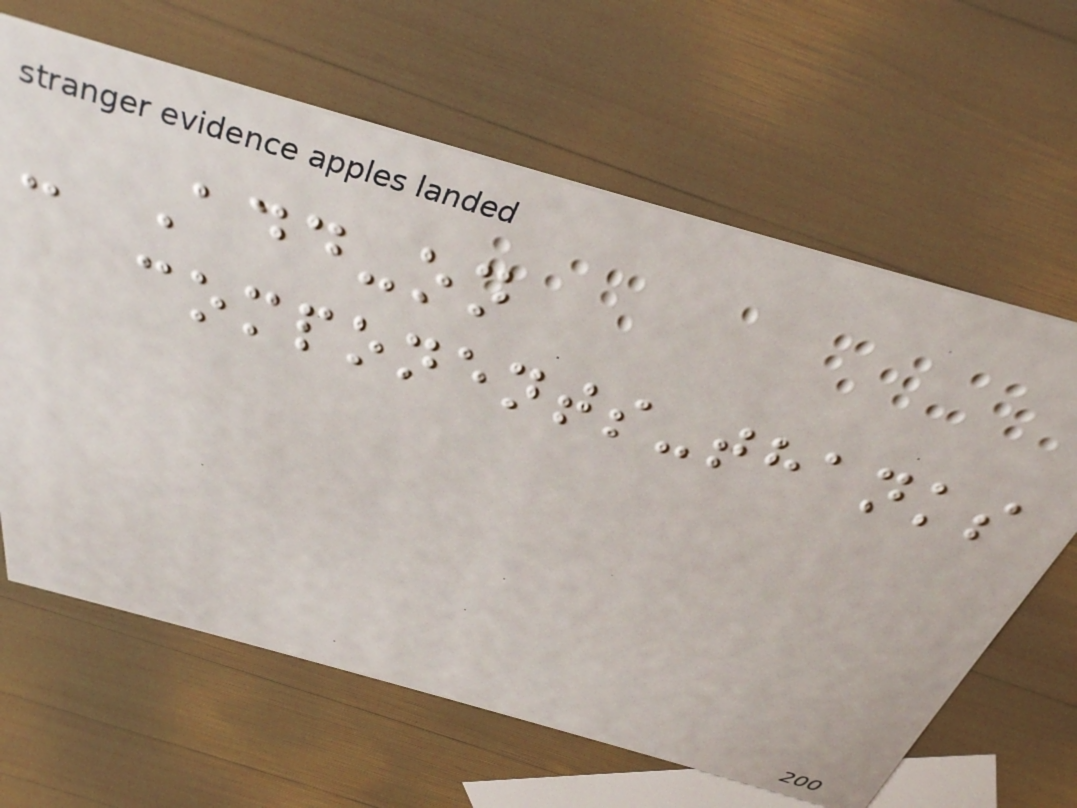- Add-on
components-thanks
